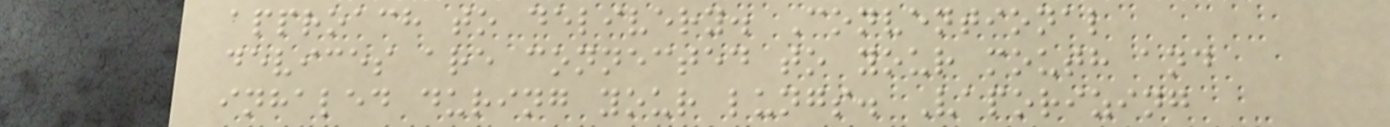approach to delivery. Conventional
devices are connected to your mouth and
inhaled during your lungs. Vaporizing
